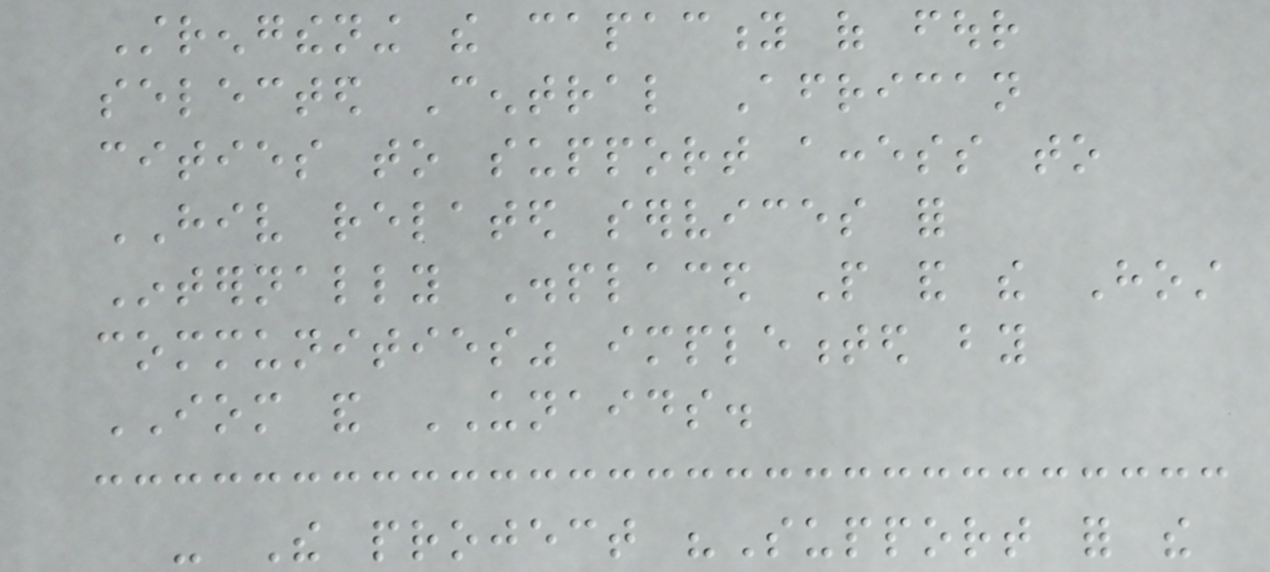Strengthening the capacity of four
selected Central African
cities to support access to
HIV related services for
Internally Displaced People and the Host
communities" implemented by
IOM and UNAIDS.
- The project "Support for the
